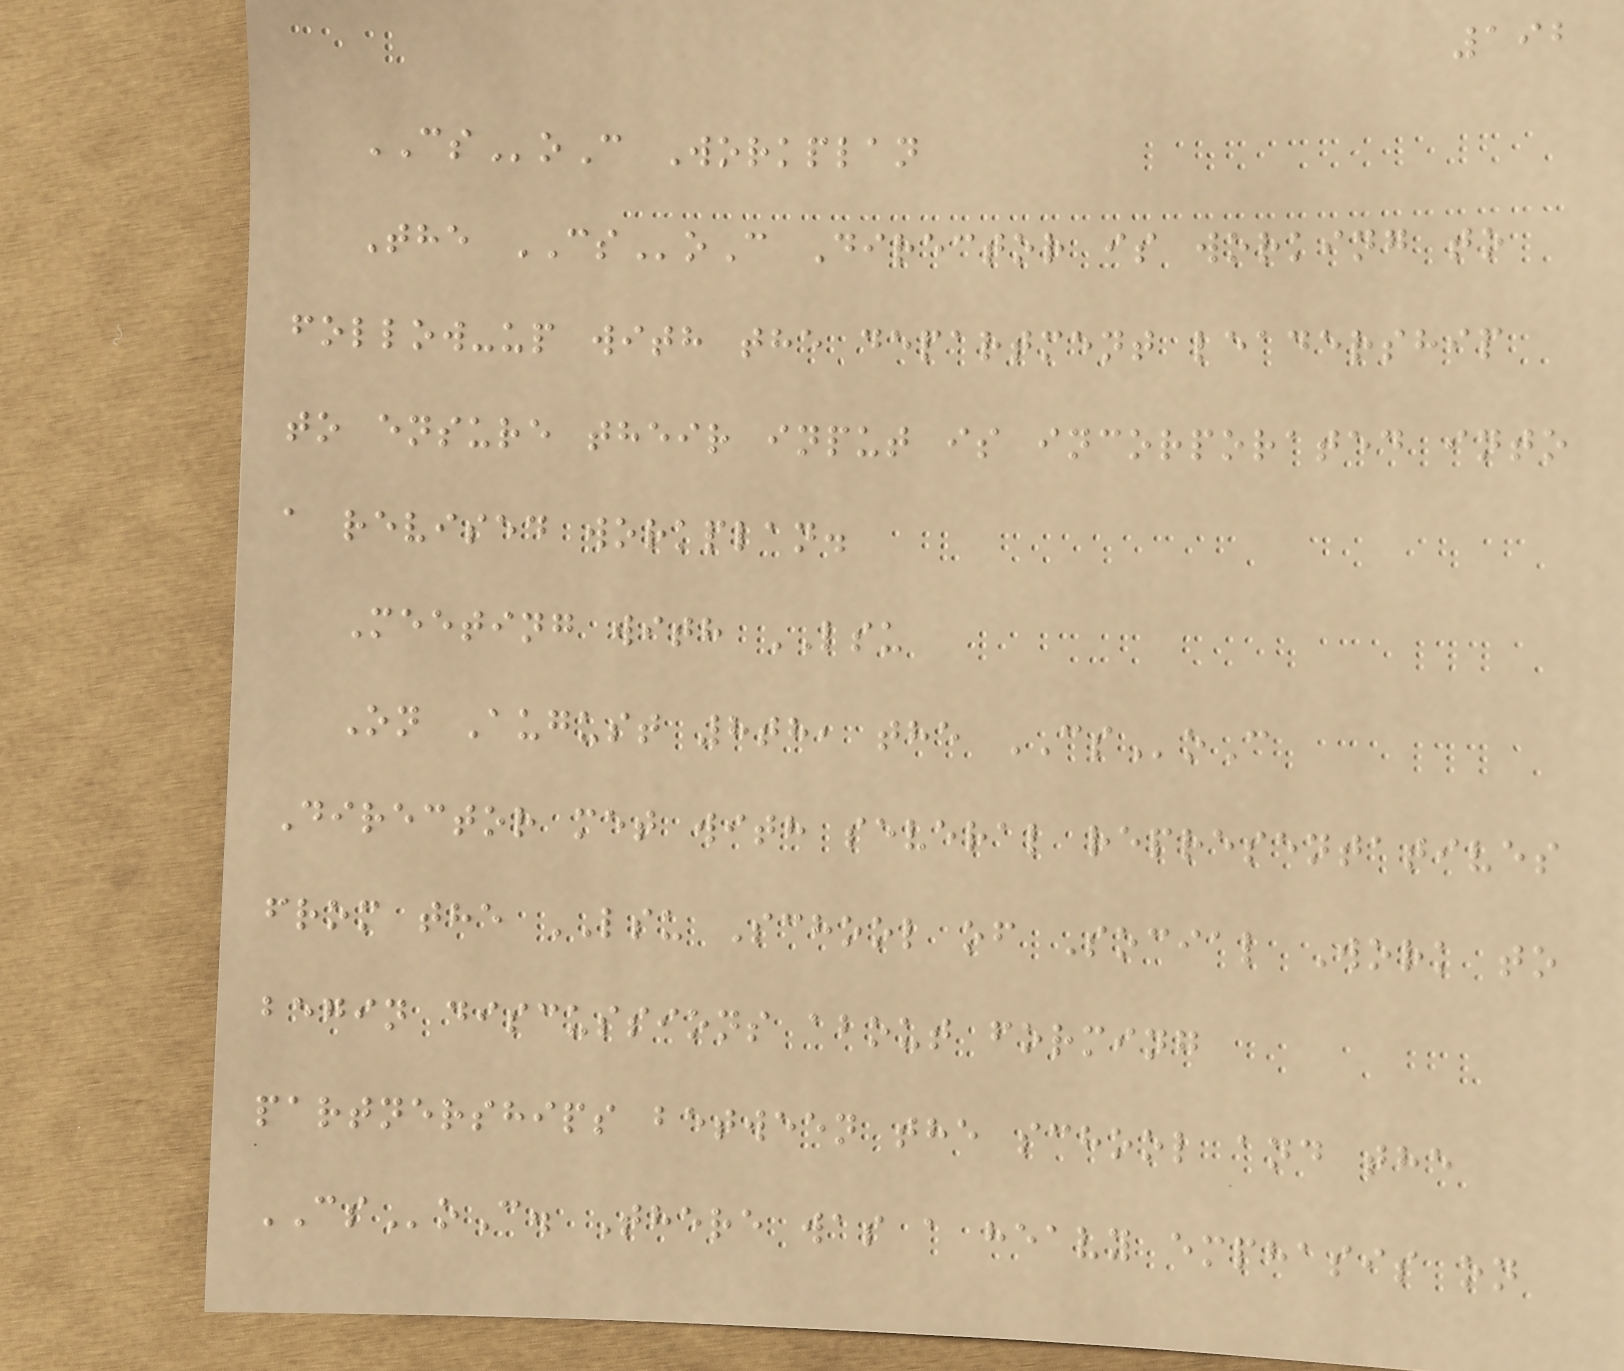192
CSoC Workplan
The CSoC Director is working to
follow-up with the department leadership
to ensure their input is incorporated into
a revised workplan.
Meeting with LSU
On August 8th, the CSoC
Director met with several representatives
from the LSU School of Social Work to
begin discussions about forming
partnerships between the school and the
CSoC. There was a heavy emphasis on
